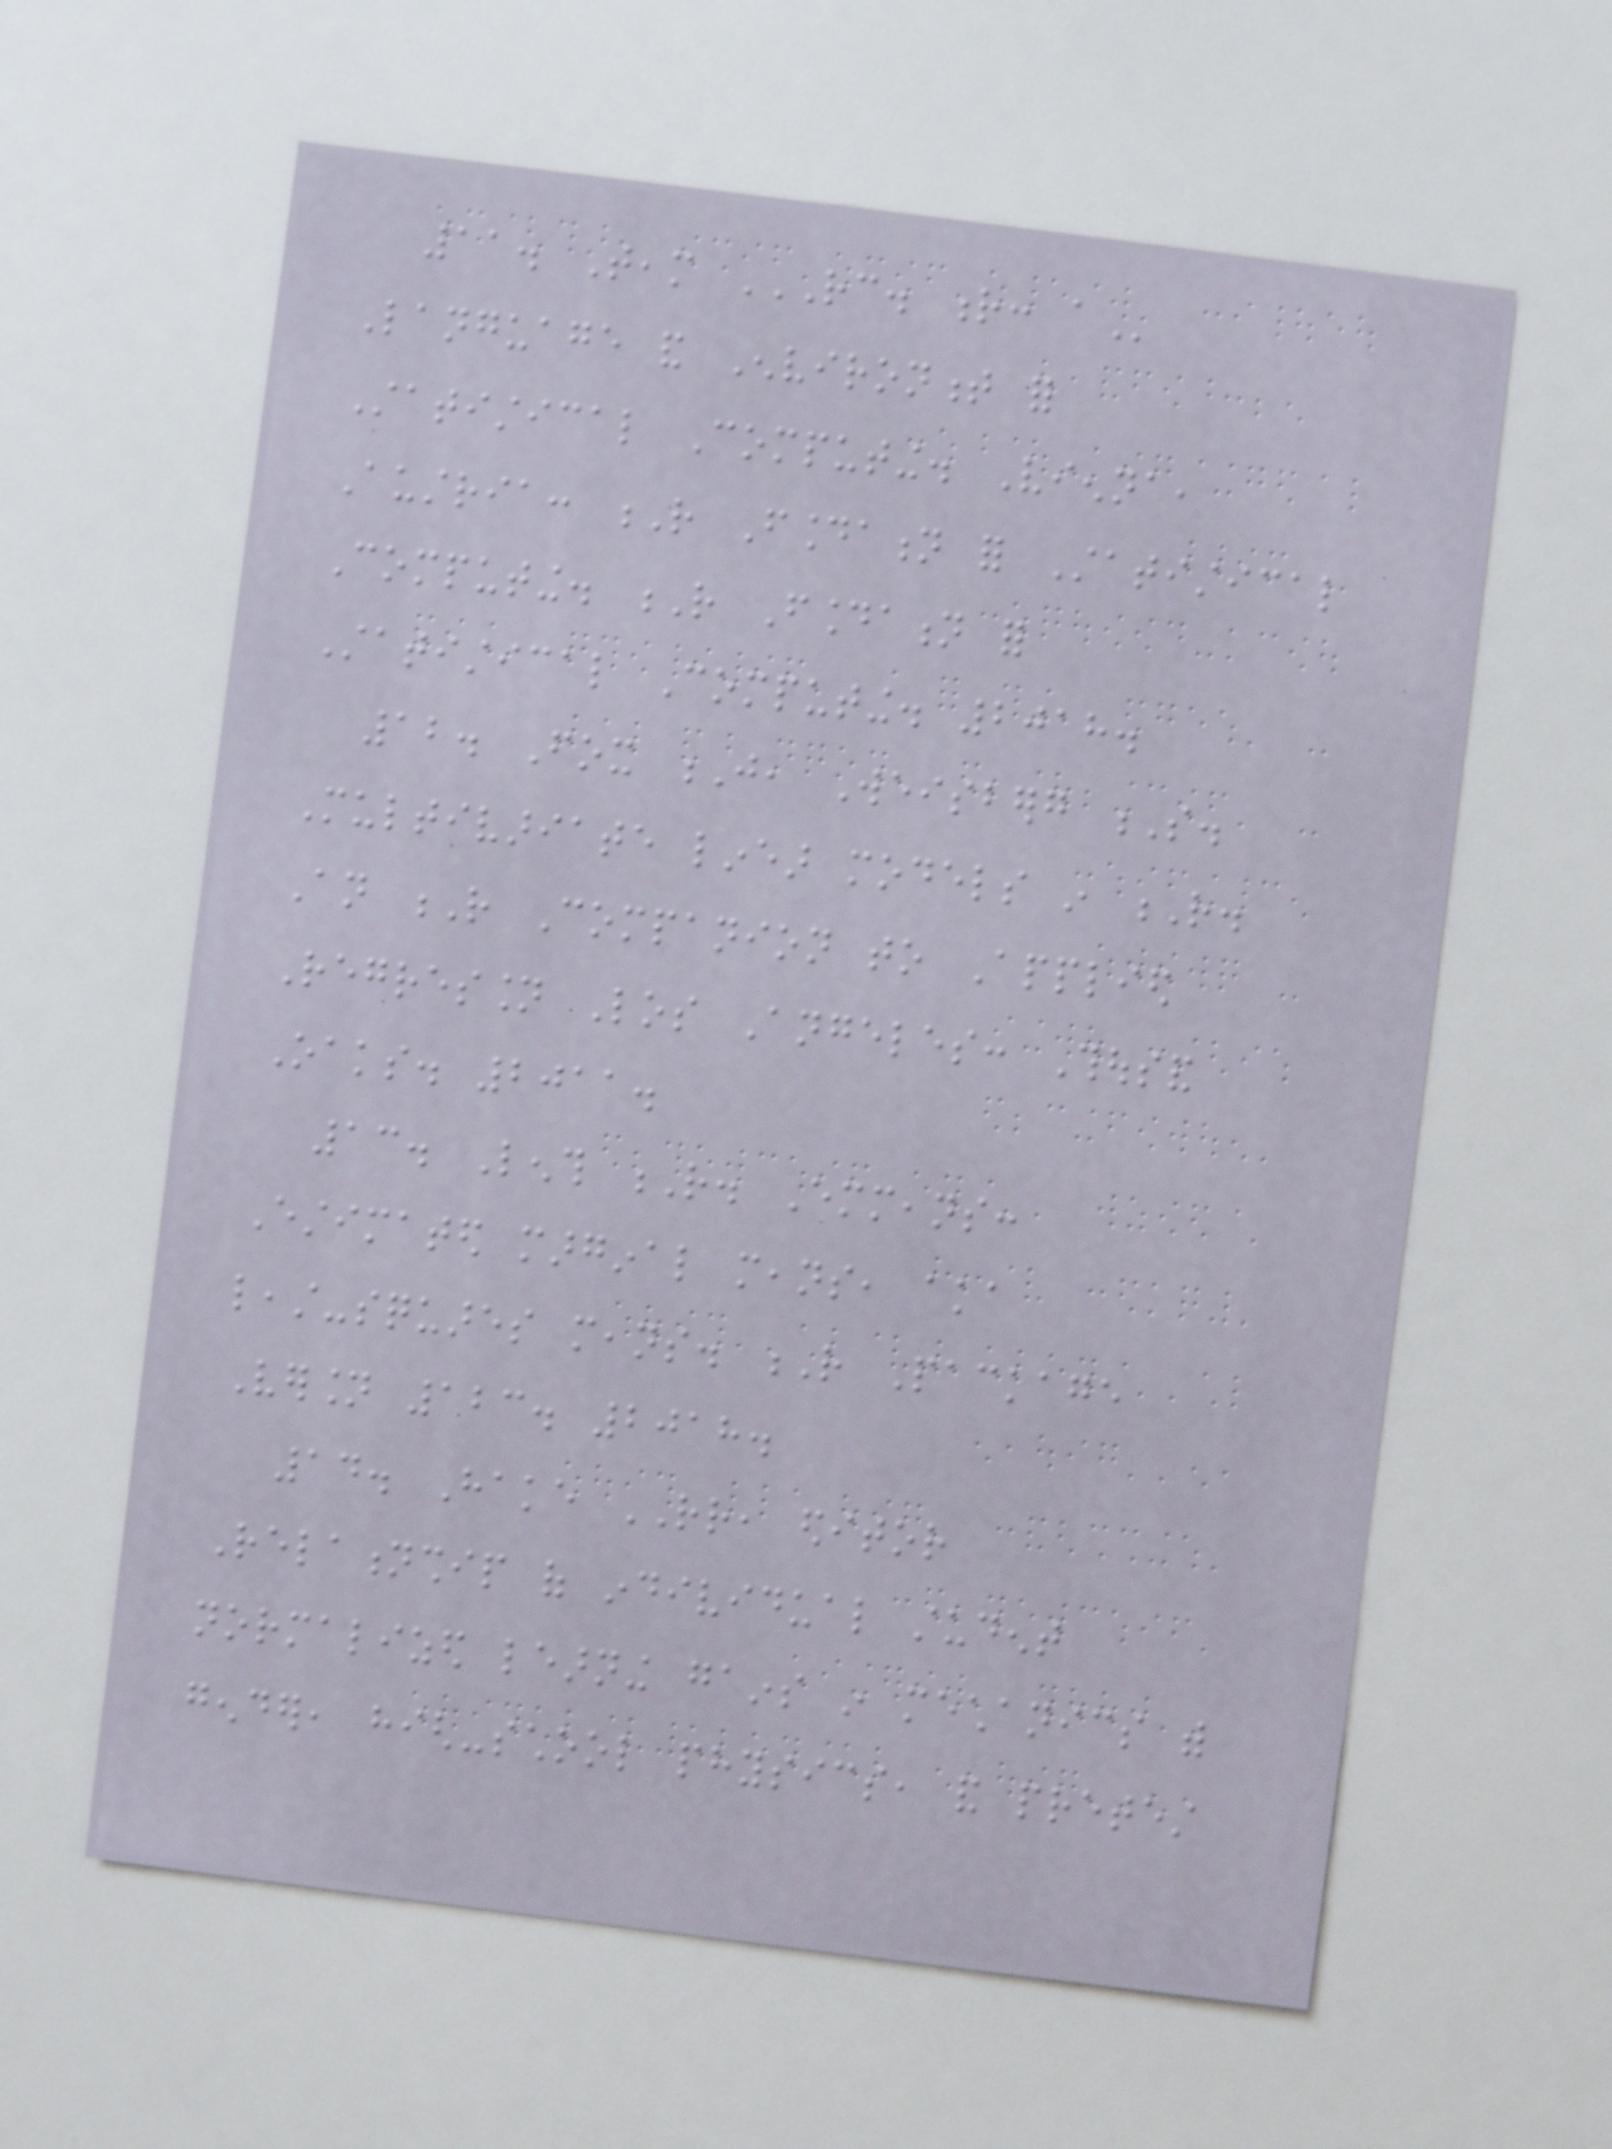11. Team RC. R: A
Language and Environment for
Statistical Computing. Vienna,
Austria: R Foundation for Statistical
Computing. R Foundation for
Statistical Computing. 2018.
12. Fox J, Weisberg S.
Multivariate linear models in R.
An R Companion to Applied
Regression Los Angeles: Thousand
Oaks. 2011.
13. Lenth R. Emmeans:
Estimated marginal means, aka
least-squares means. R Package
Version 123. 2018.
14. Hake RR, editor
Relationship of individual student
normalized learning gains in mechanics with
gender, high-school physics, and pretest
